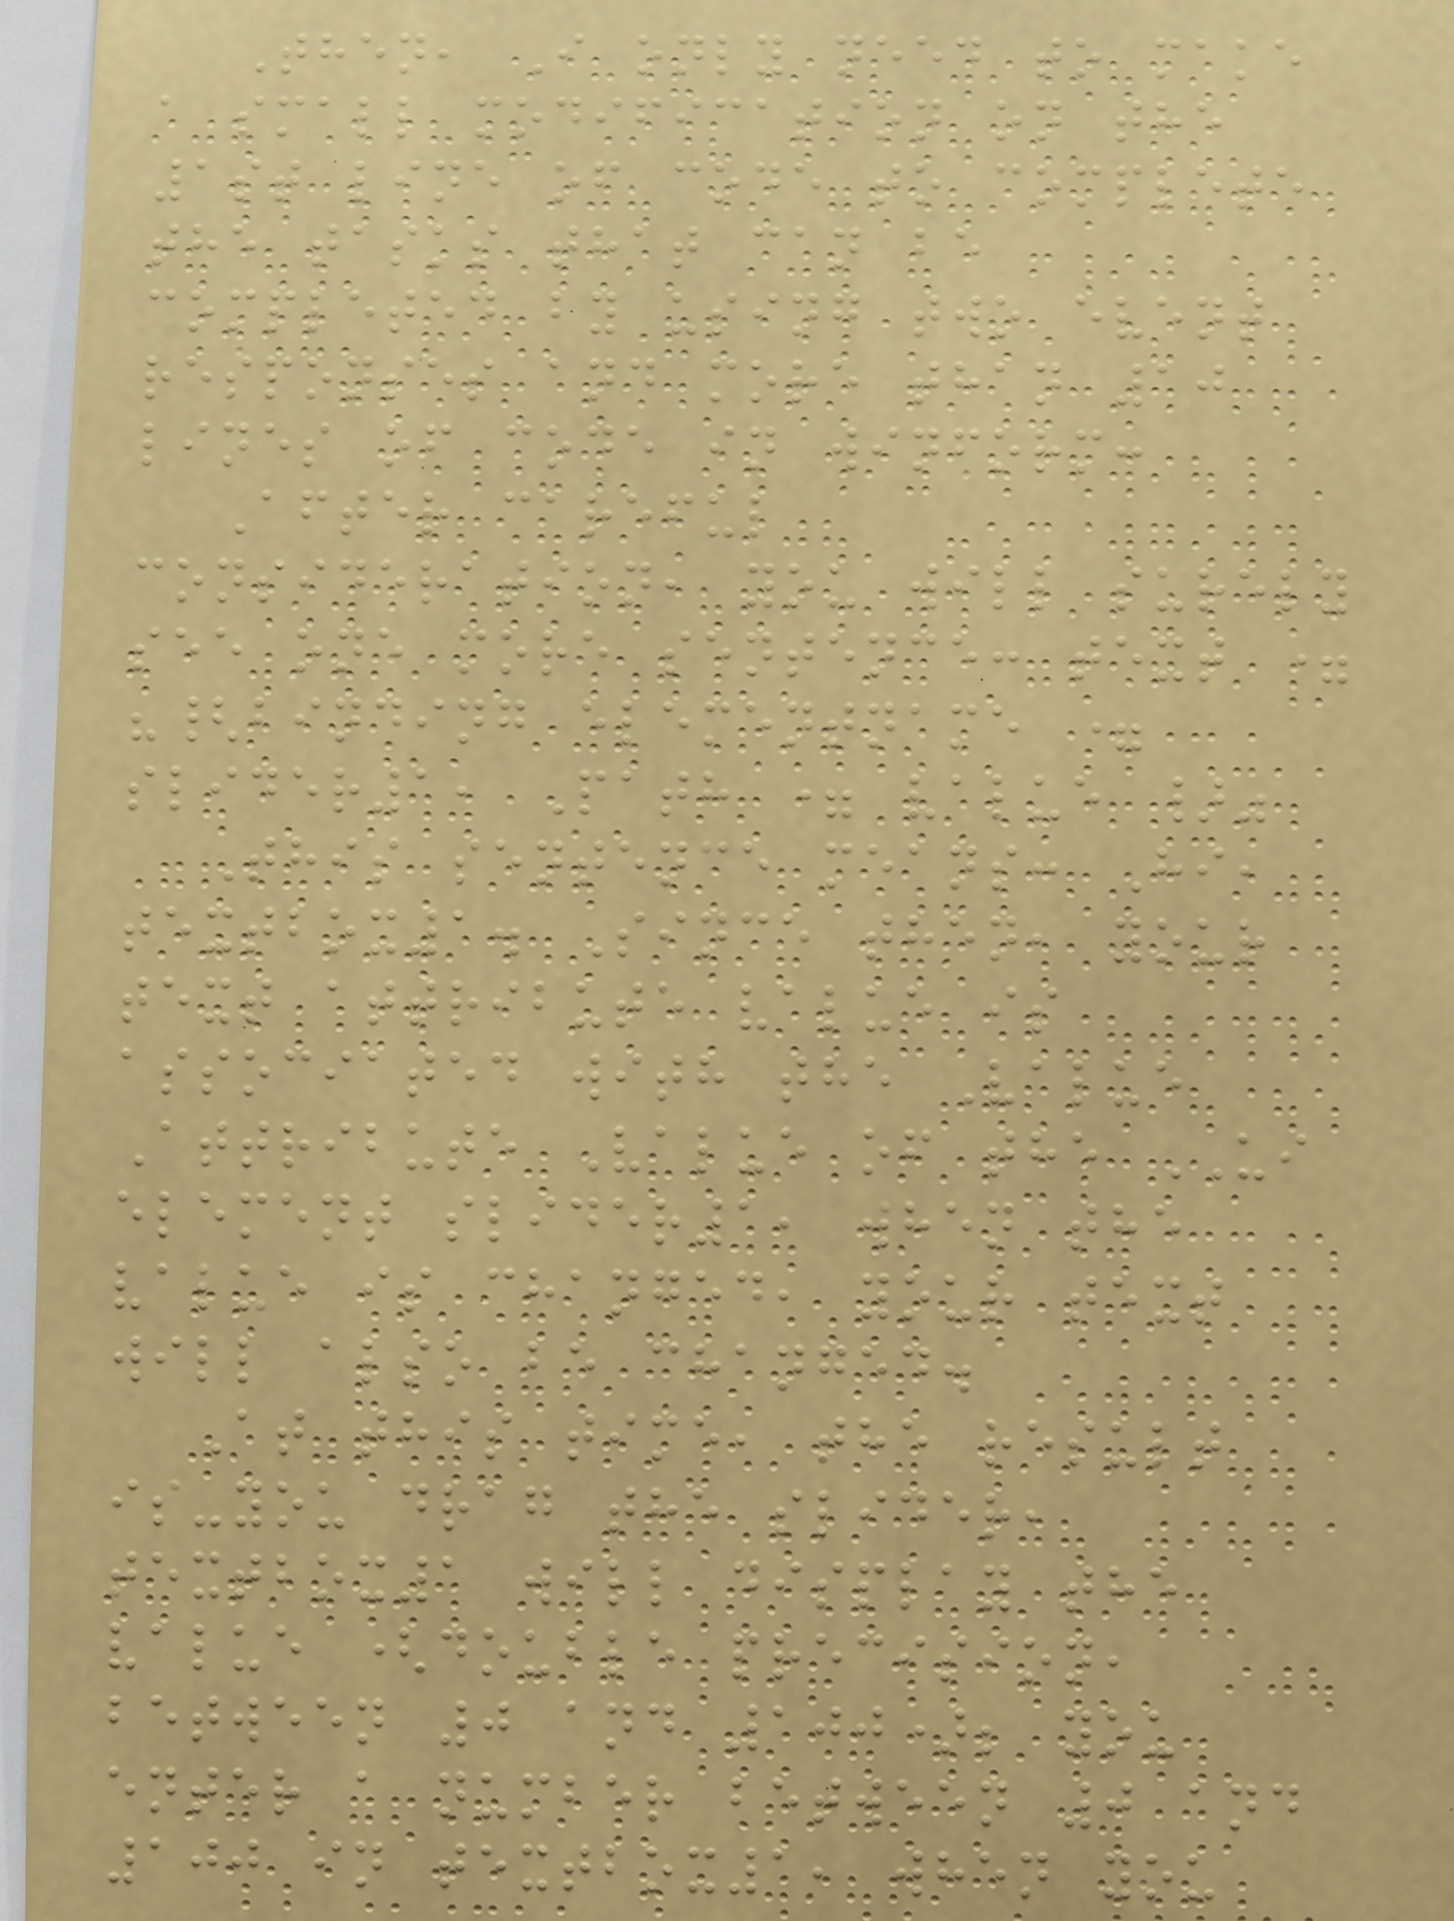Then, I only need to make
a small modification on the
1st line of code to complete
the tasks that can be
completed by using two event
responses and more than 10
lines of code in winform:
After careful
consideration, you will surely
see one more sentence: text =
"{binding elementname =
slider1, Path = value }"
This sentence means: Hi,
textbox1. Since then, your
text attribute value is
associated with the Value
Attribute Value of the UI
element slider1, when the
value is changed, your text
will also be changed.
At this time, the result
is-you drag the slider,
textbox1 will display the
value (double precision,
between 0 and 100); you
enter a number between 0 and
100 in textbox1, when you
